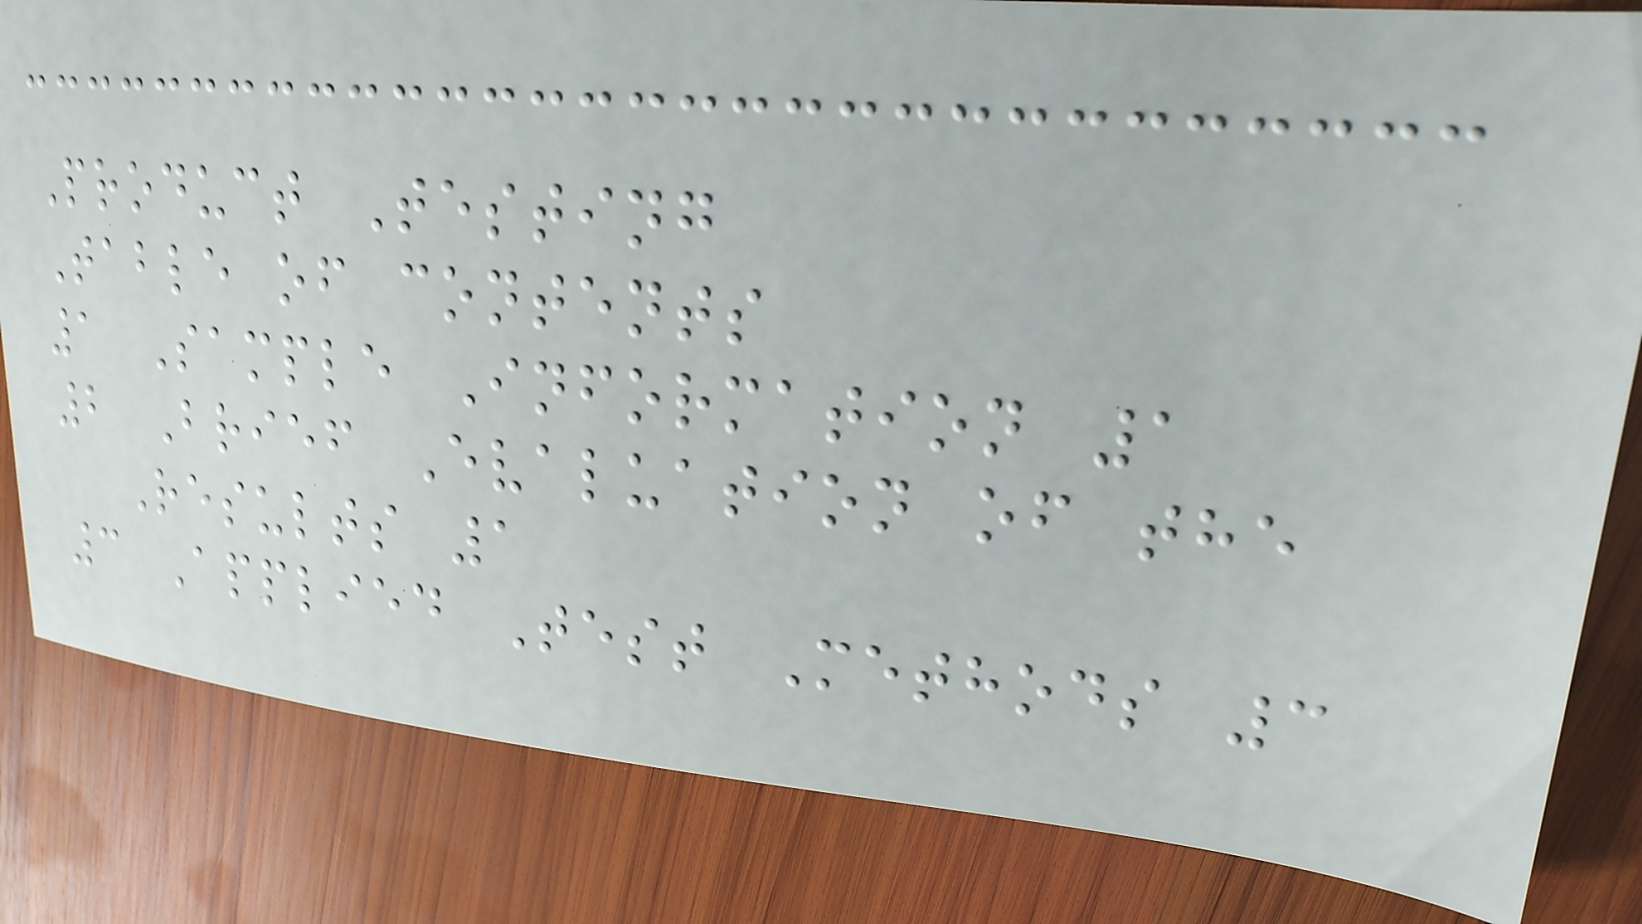Product Testing
Table of contents
1 Sample Information 1
2 Brief Evaluation of the
Results 1
3 Applied Test Methods 3
